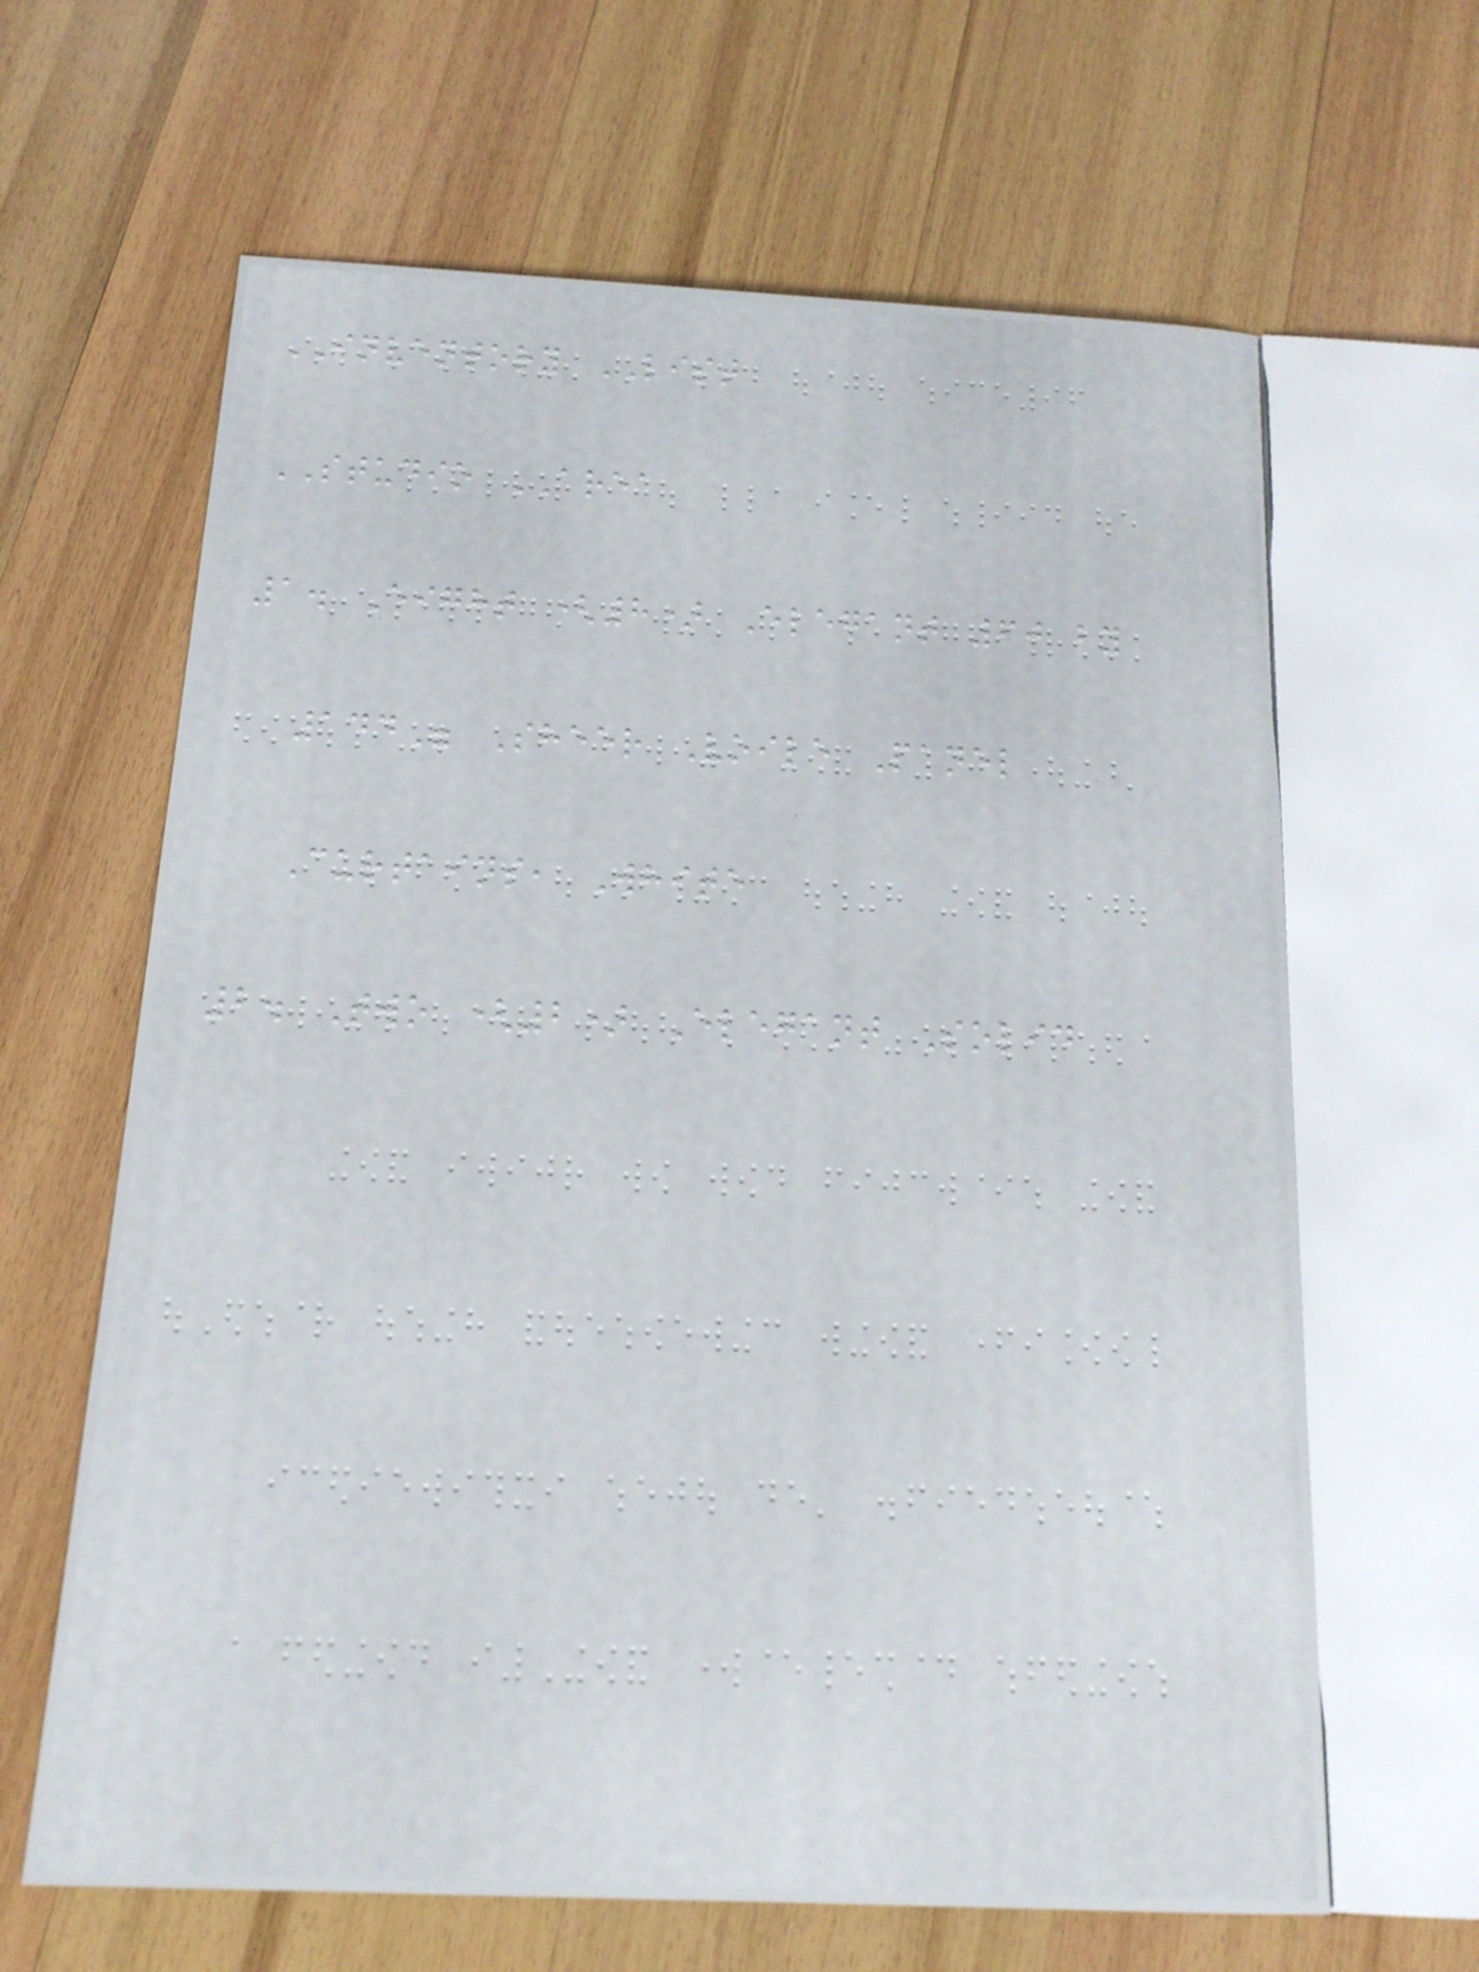INVENTORY LIST
STUDIO AREA
1. Eight (8) Elegant 60 by
144" Sheer Voile Panel
Curtains, White
2. Two (2) Elegant Solid
